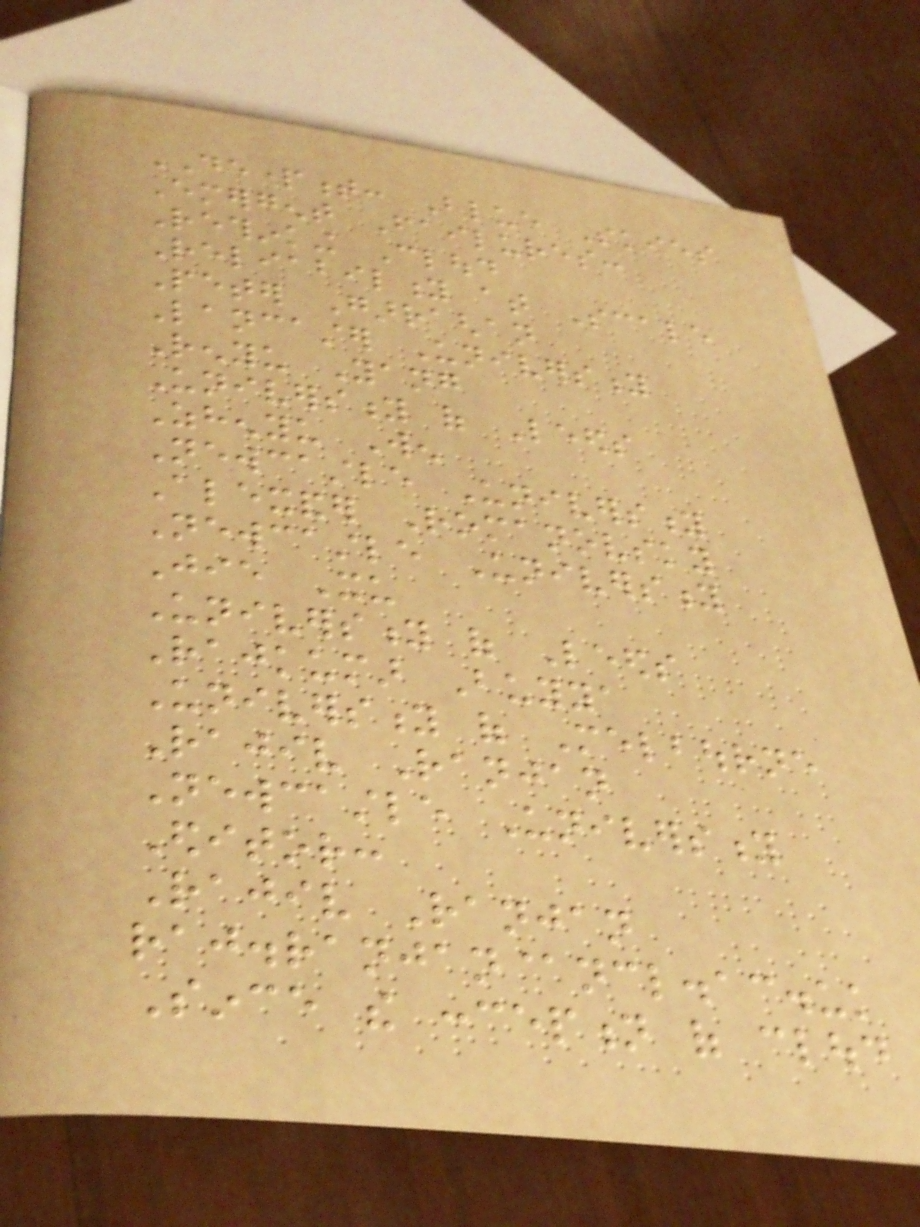DEPARTMENT: Blue Skies
Emergent Failures:
Rethinking Cloud
Reliability at Scale
Peter Garraghan
Lancaster University
Renyu Yang
University of Leeds
Zhenyu Wen
Newcastle University
Alexander Romanovsky
Newcastle University
Jie Xu
University of Leeds
Rajkumar Buyya
University of Melbourne
Rajiv Ranjan
Newcastle University
Editor:
Rajiv Ranjan
raj.ranjan@ncl.ac.uk
Since the conception of cloud
